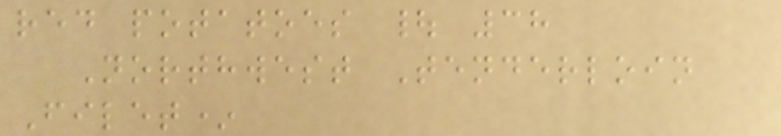red potatoes | 38
Northwest Tenderloin
Filet*
